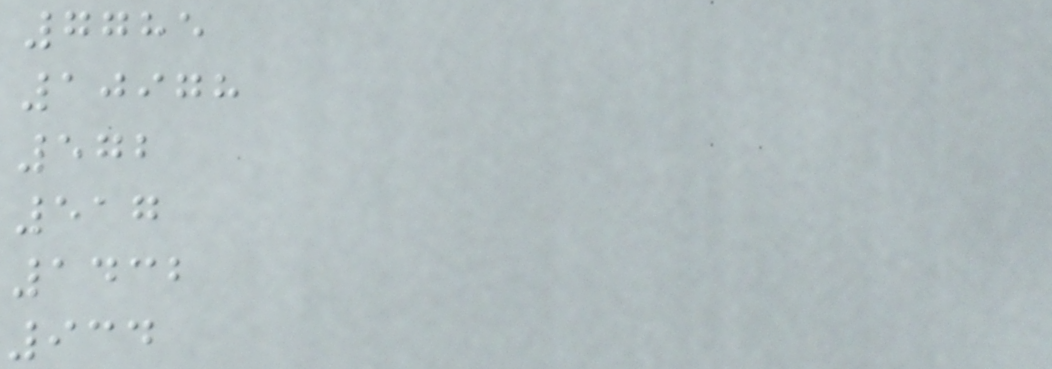7785
10978
572
517
1432
934
